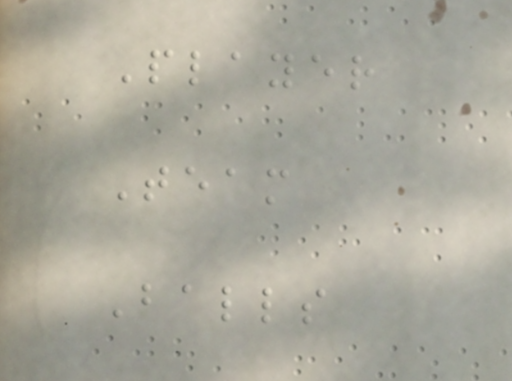Player
Team
Balls
